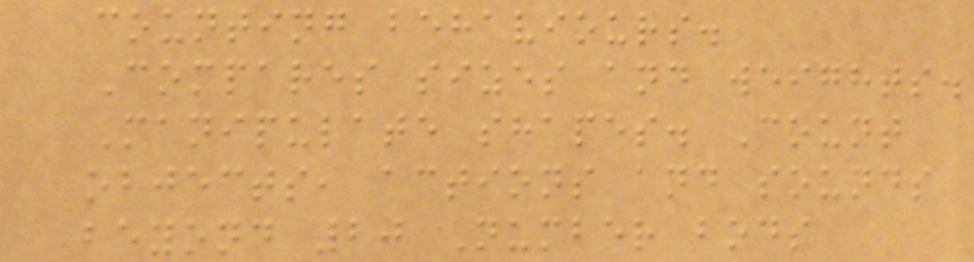counting behaviours.
Compares sizes and weights.
Manipulate shapes. Count
objects, actions and sounds
beyond 20 Number bods
